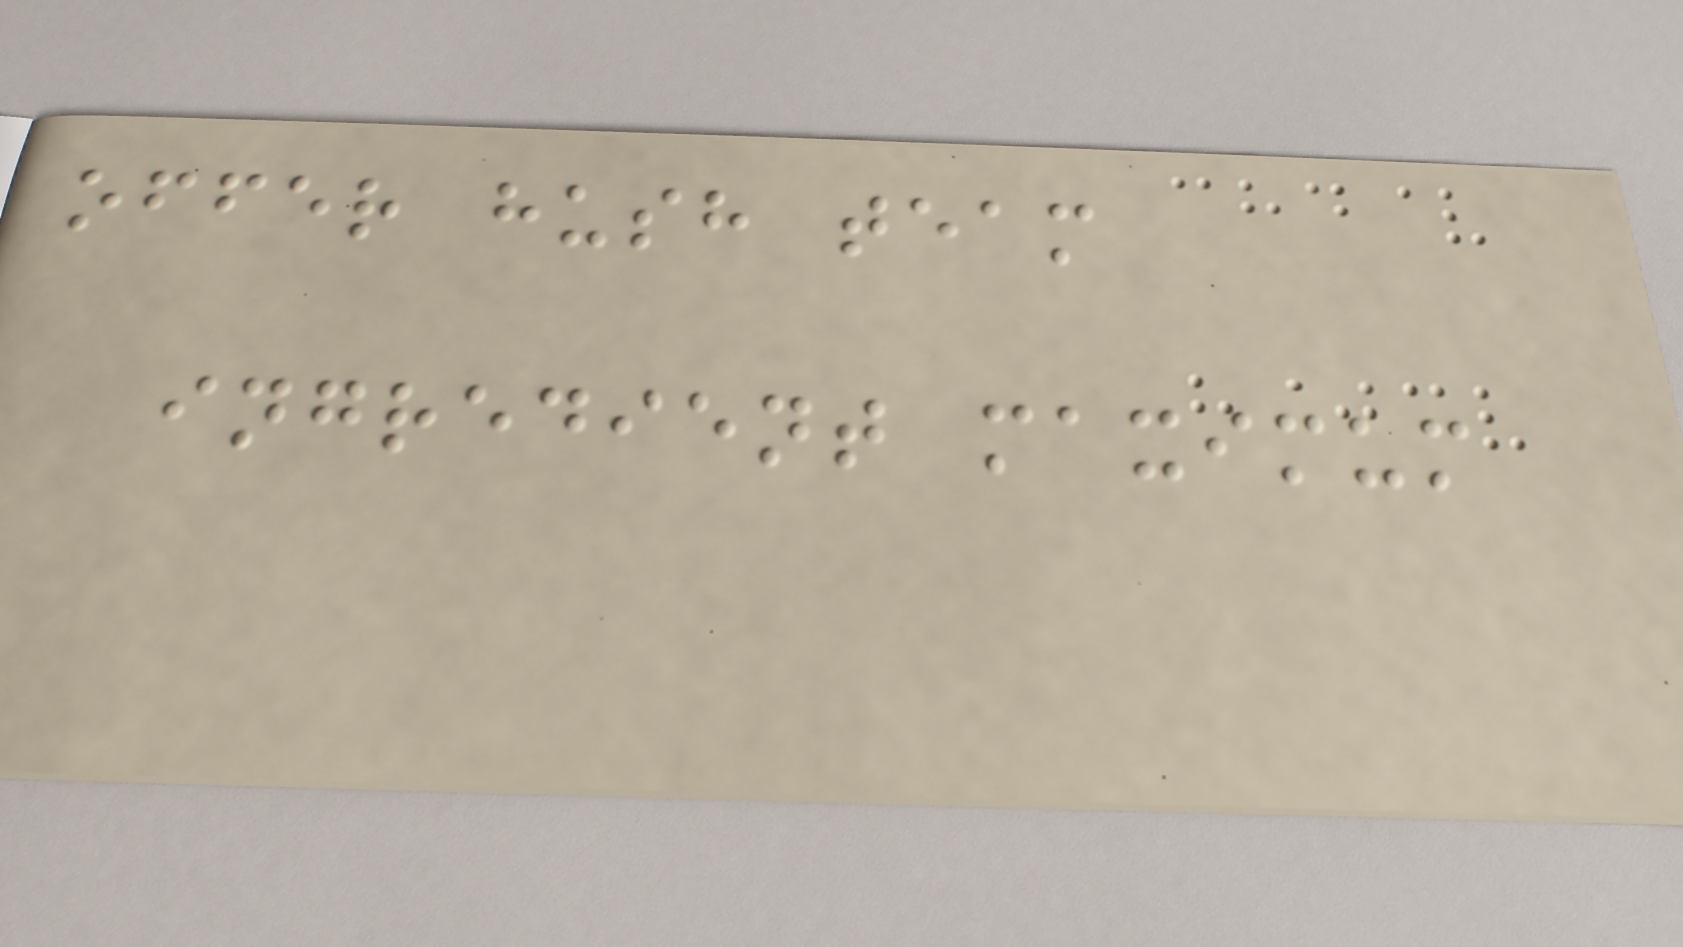offer hush team
ingredient maximum
